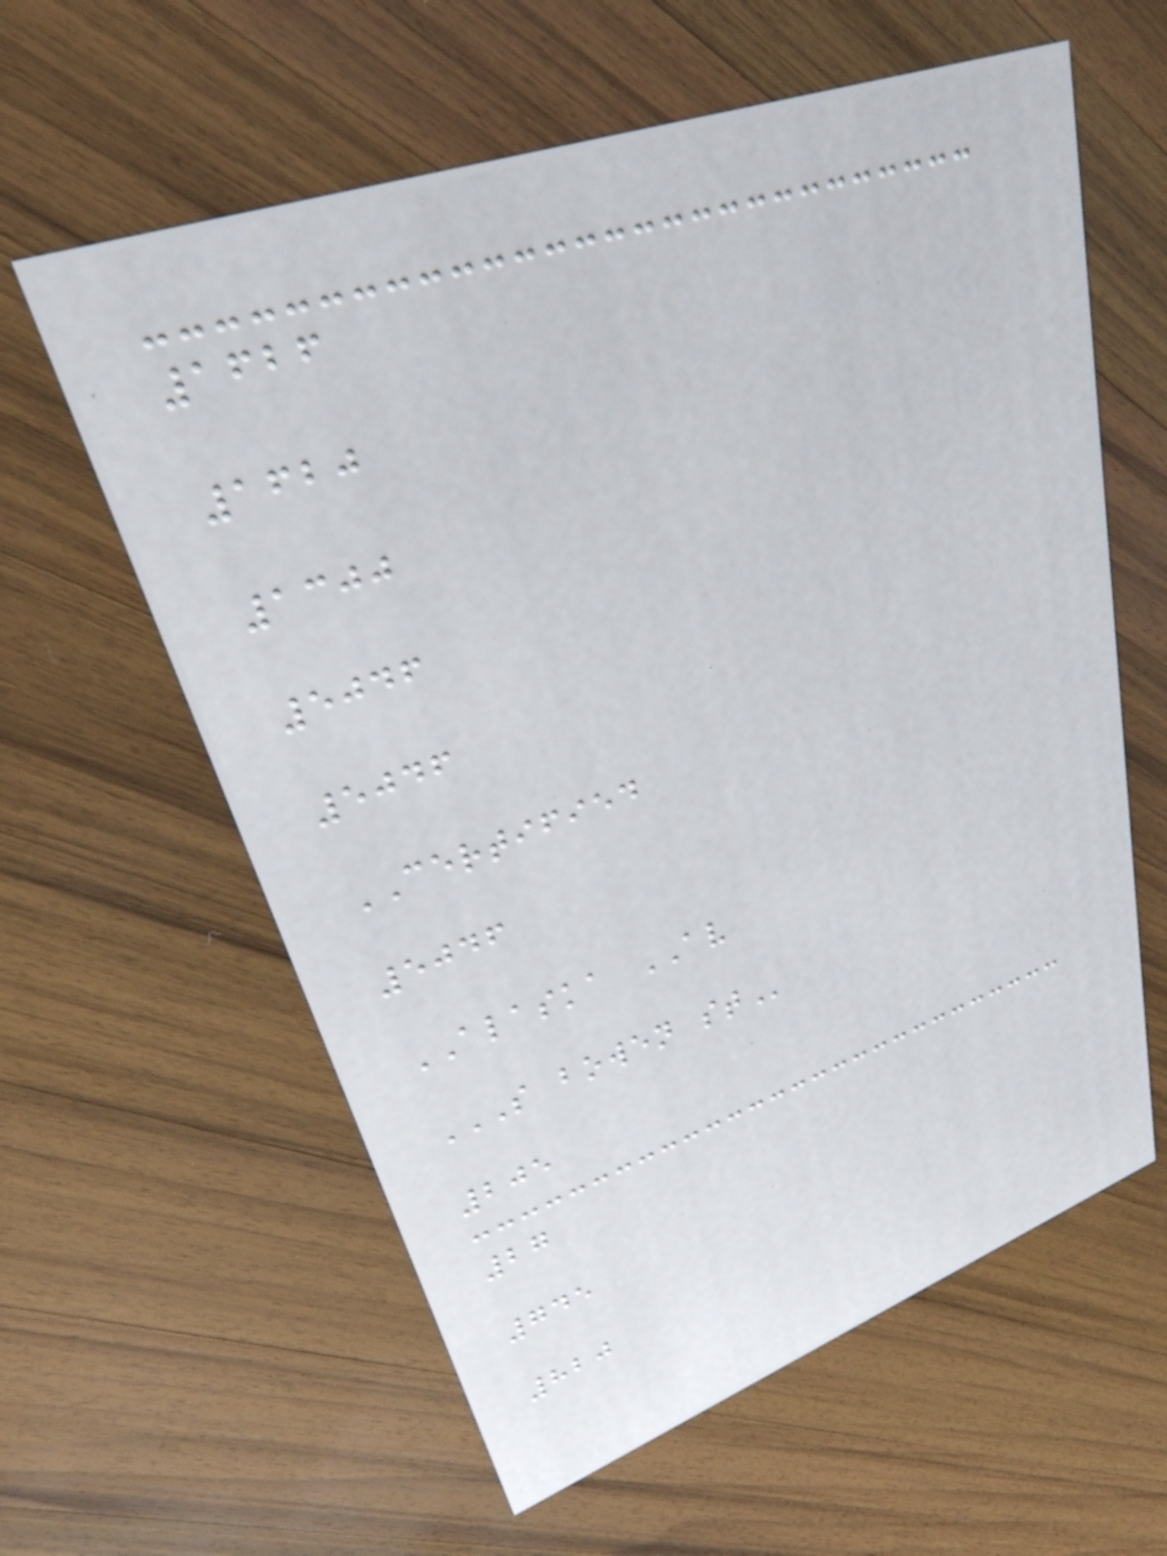1626
1620
1300
5046
5046
CERTIFIED
5046
ALASKA AV
S BOWEN ST
205
27
745
820
